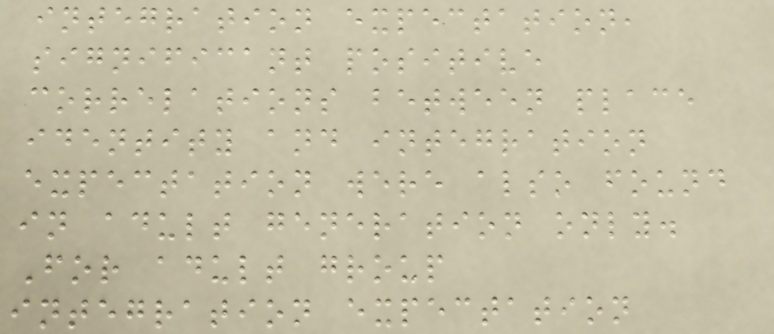integration expectation,
significant positive
correlations between place
identity and integration
expectation were also found
in adult generation only.
For adult group
integration expectation
